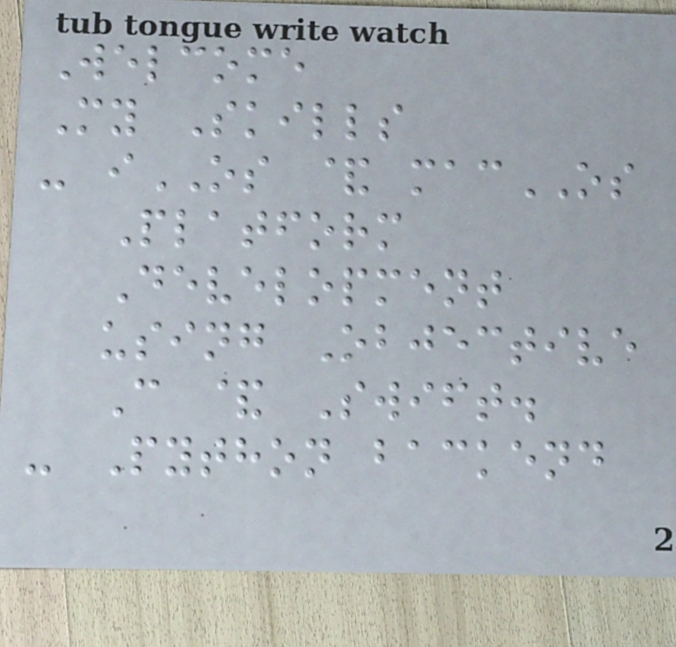Welcome
My Skills
- iOS & macOS
Platform
Development
using Objective
C & Swift.
- Python backend
